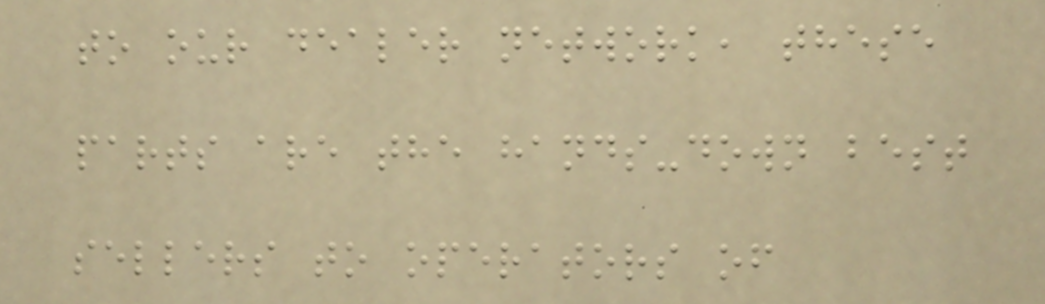to our dealer network, these
parts are the hands-down best
sellers to operators of
